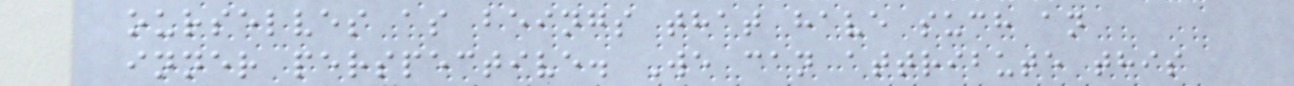ourselves as beings that have such an
inner perspective. We can attribute this
